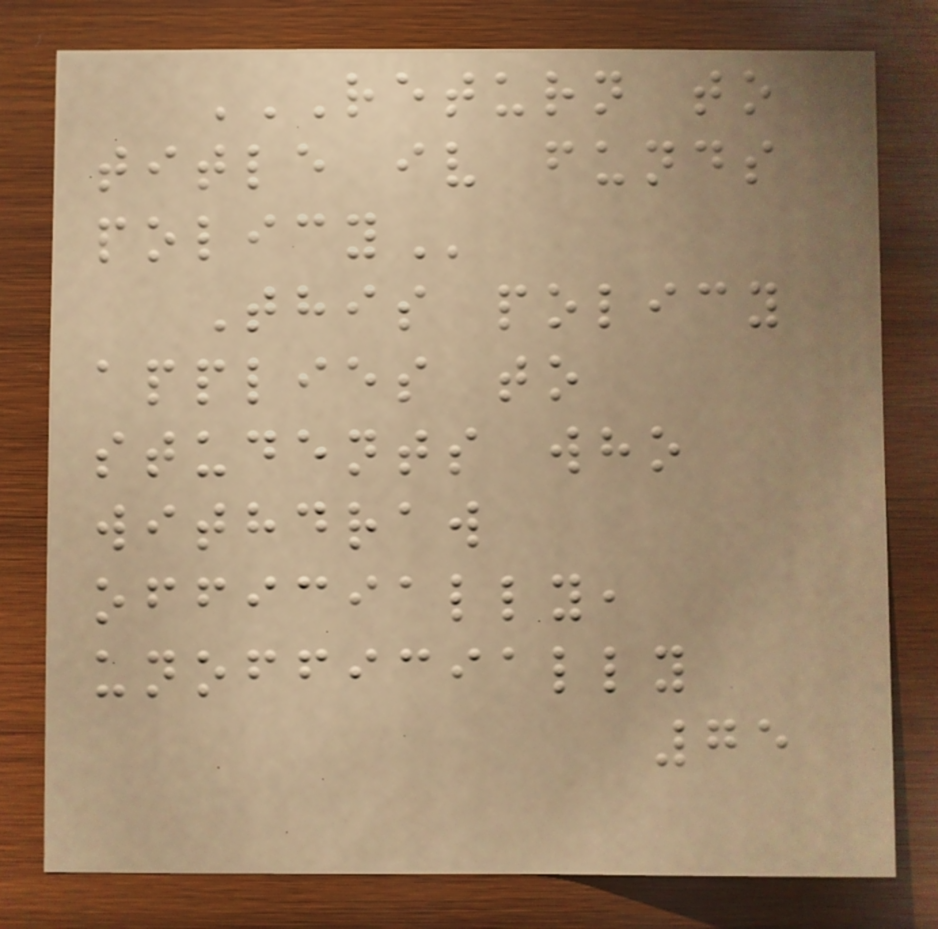RETURN TO
TITLE IV FUNDS
POLICY
This policy
applies to
students who
withdraw
officially,
unofficially
75
